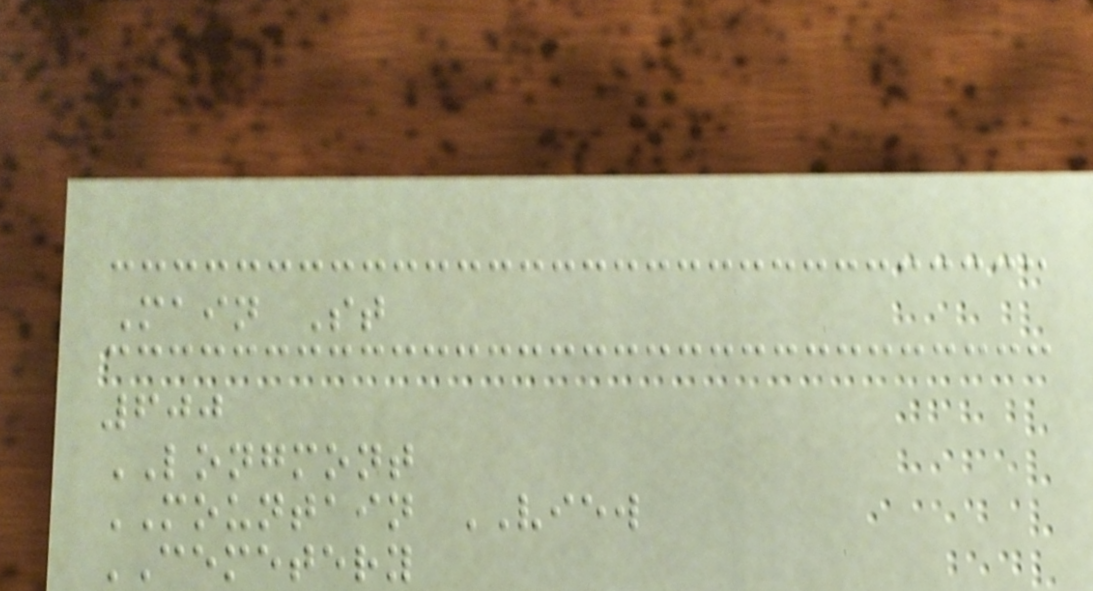Main St
600
LONGMONT
MOUNTAIN VIEW
CEMETERY
